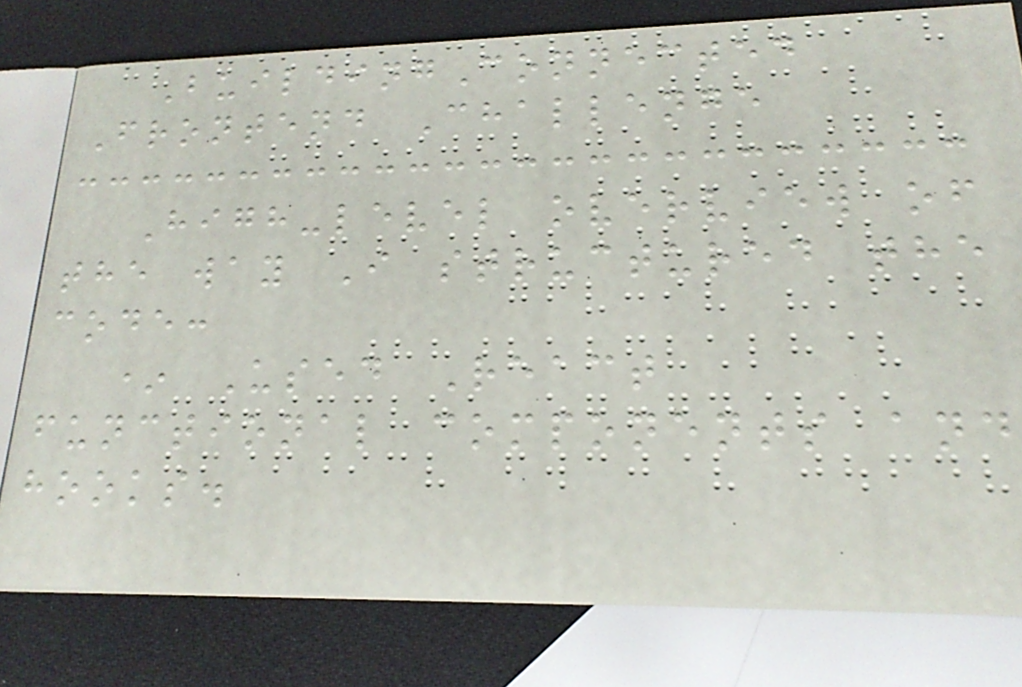BuildingConnected
Frontend Challenge
High-level overview of
the way I structured the
code:
* Used React
functional components and
hooks.
